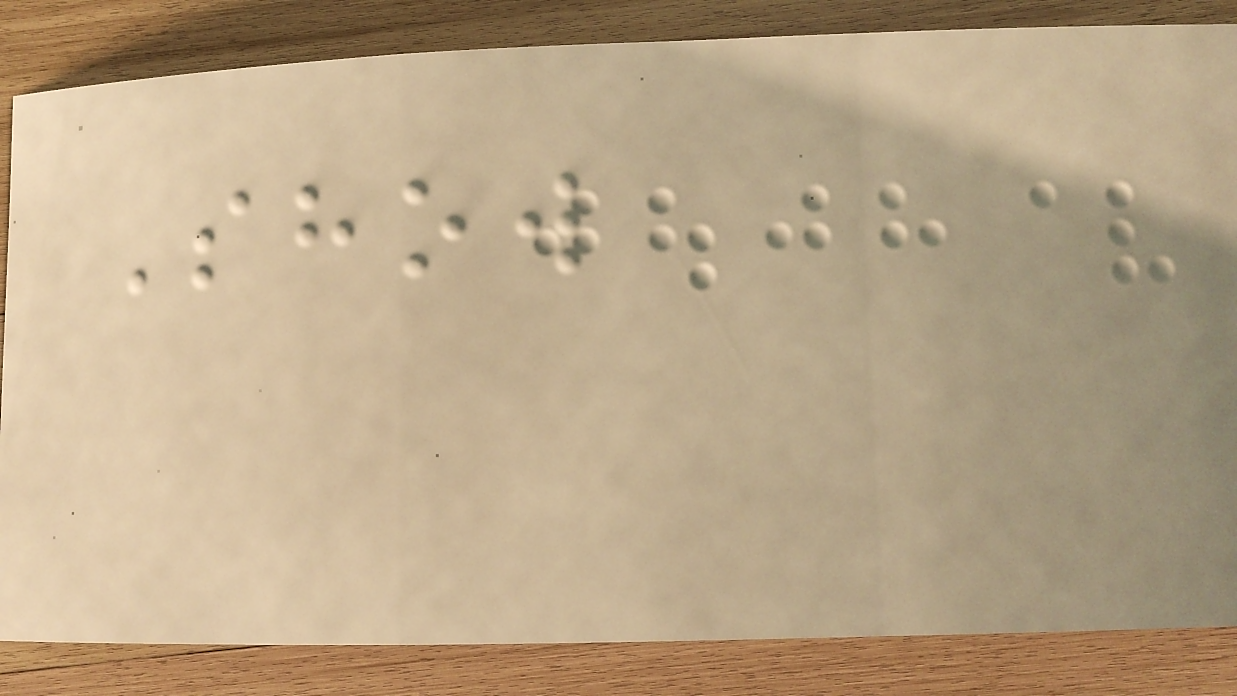Show
